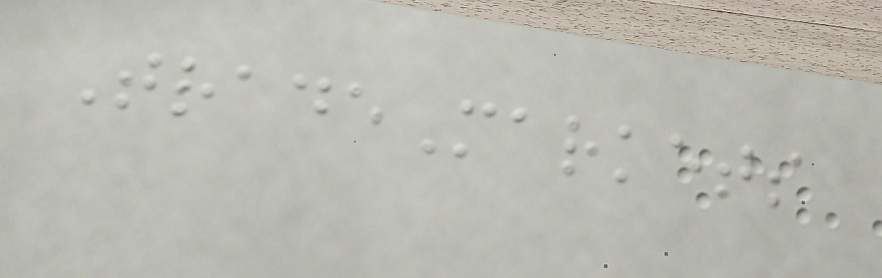TradeMarkets
